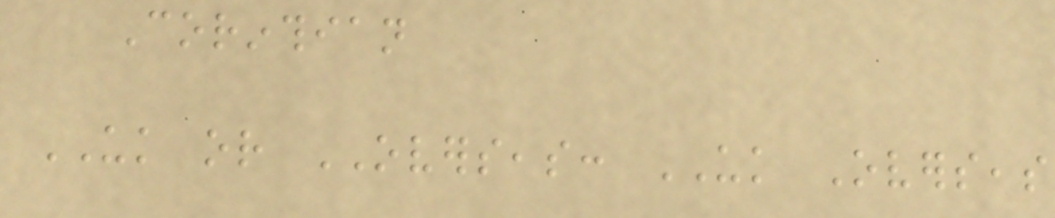Corinthian
UK or OVERSEAS: UK Overseas
